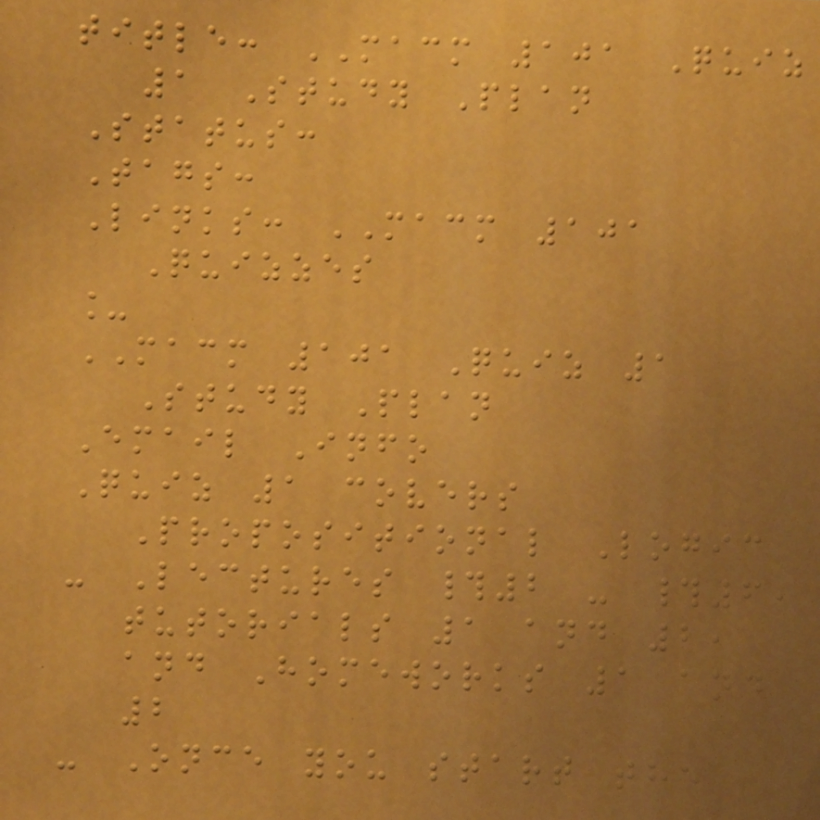title: MACM 101 Quiz
1 Study Plan
Status:
Tags:
Links: MACM 101
Quizzes
_
MACM 101 Quiz 1
Study Plan
Email Info
Quiz 1 covers
Propositional Logic
- Lectures #2 - #6,
tutorials 1 and 2,
and Homeworks 1 and
2
- Once you start the
